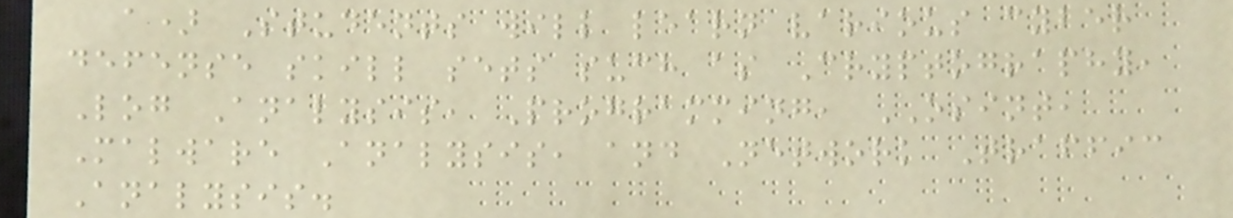a) Students will learn various cyber
defense skill sets such as Cryptography,
Log Analysis, Programming, OSINT,
Malware Analysis, and Network Traffic
Analysis.
